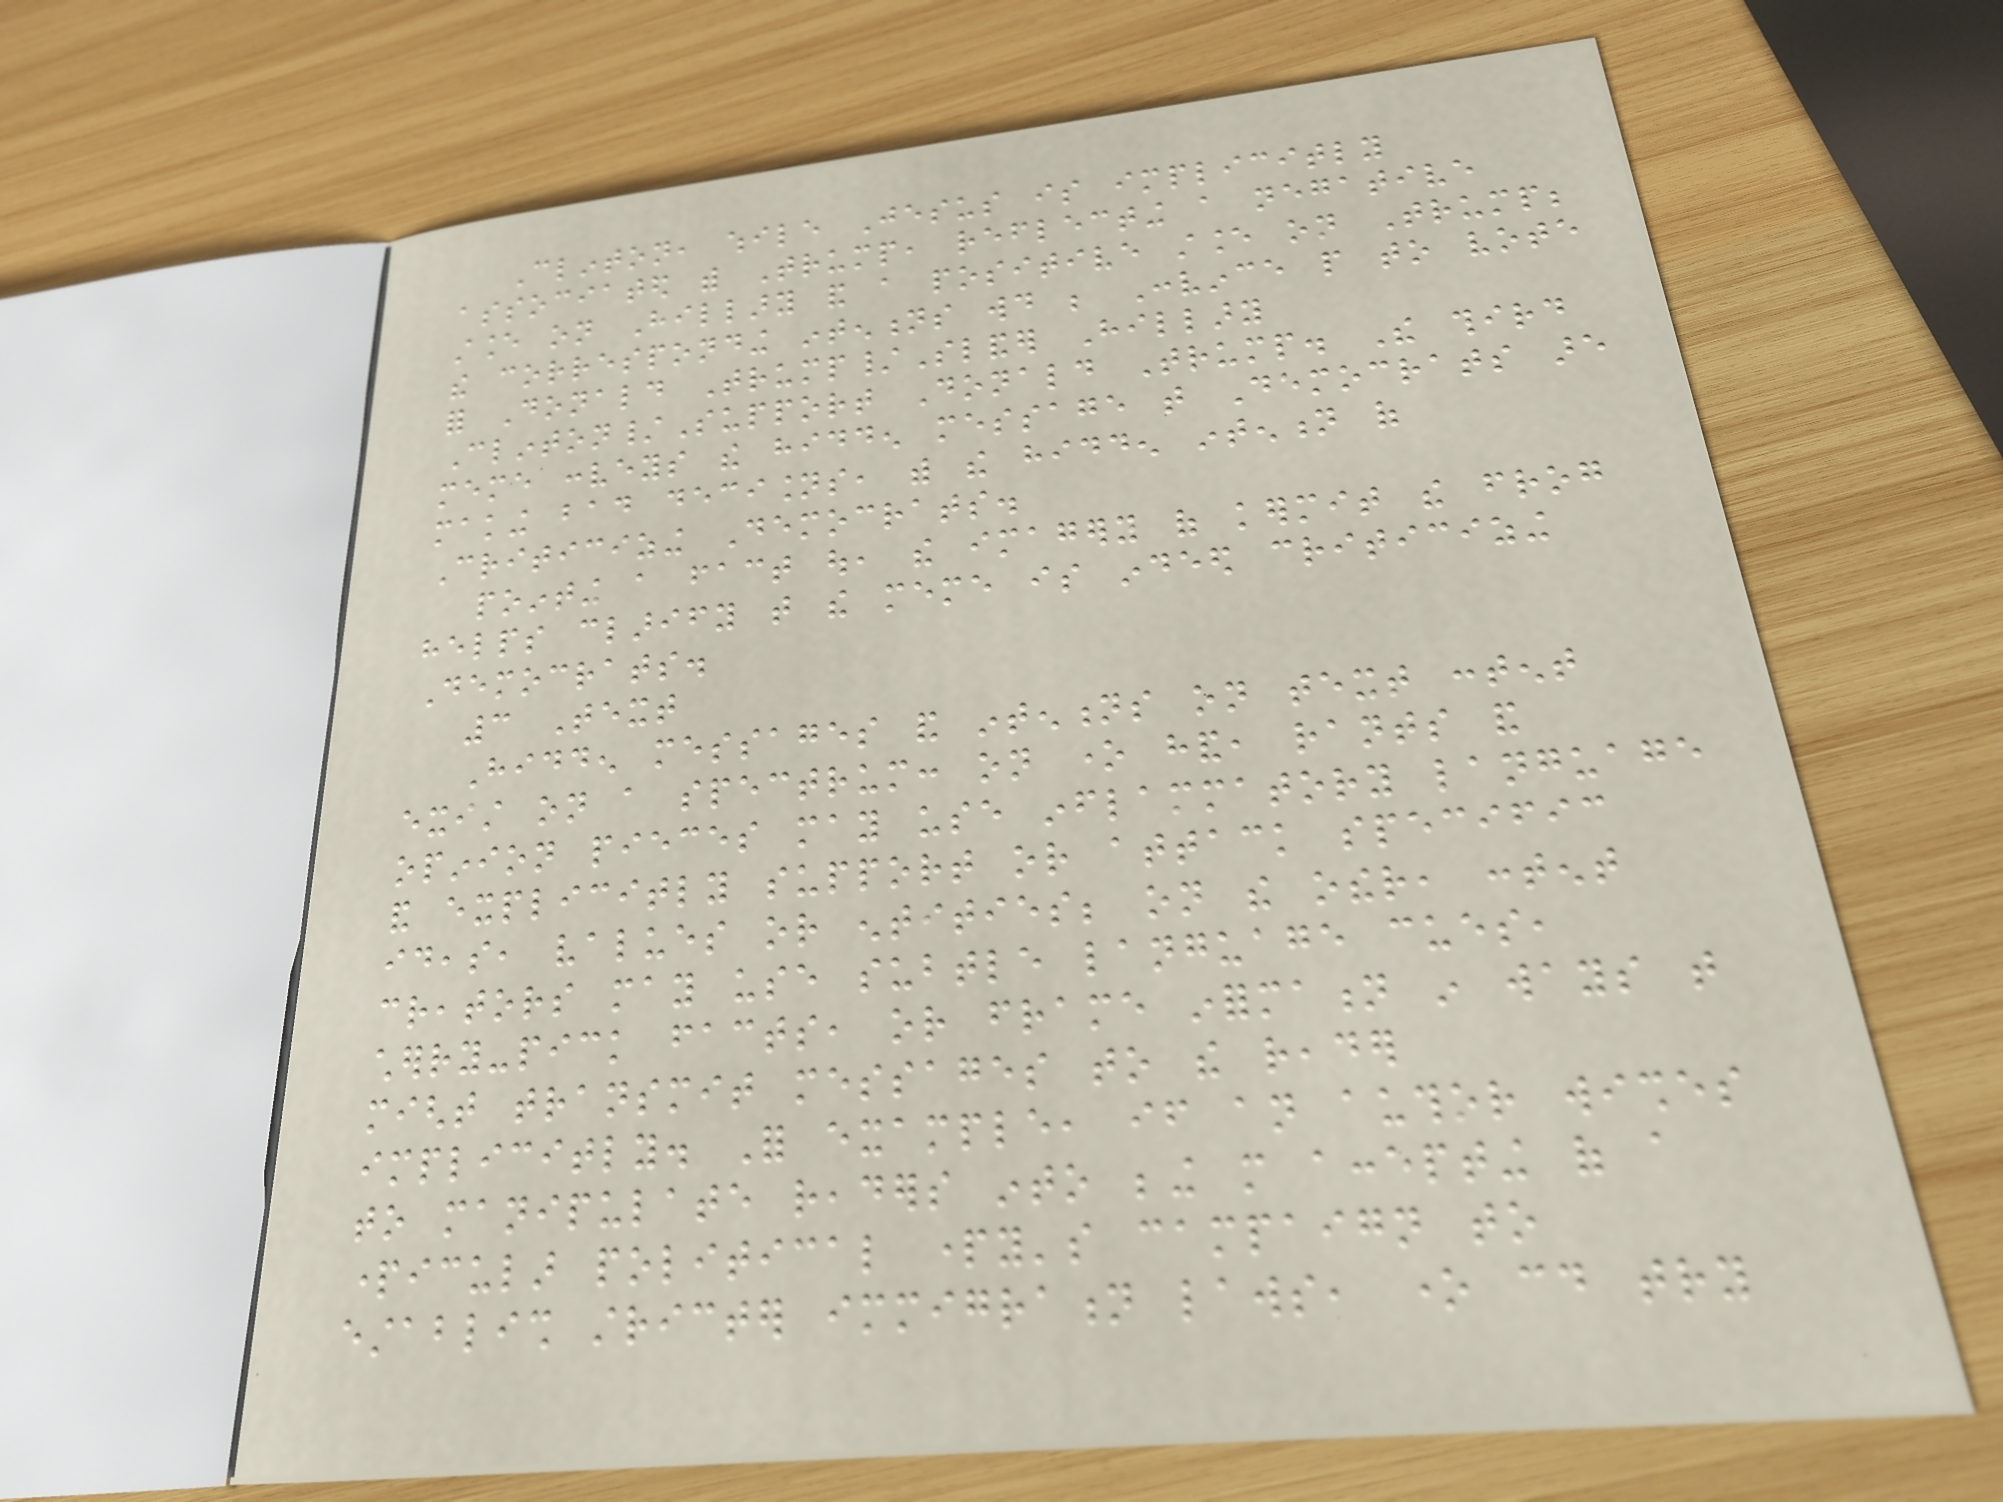Clinton, while Jesus is implicitly
associated with Trump, reflecting a negative
stance on Hillary and a positive stance on Trump;
the corresponding intentions would be Convince people to vote
for Donald Trump/Slander Hillary
Clinton/Support Donald Trump. The third
meme conveys the hidden message that Democrats are
making bad decisions, with the hidden intention of
Criticizing Democrats.
pointing a fact out, the imagery of kermit the frog
helps clarify that the meme is indeed criticizing
Democrats.
3 Text
Hidden messages and intentions on text content
exist on a spectrum: on one hand, rants and
opinion pieces may use inflammatory language
and explicitly support or attack specific
ideas, values or entities; on the other, content
creators may use subtle language cues,
cherry-pick facts, or frame information in ways that
might transmit messages to the reader
implicitly. For example, if an author wishes
to manipulate readers into being more accepting of a
particular political party's campaign to
establish stricter immigration laws, one could try
